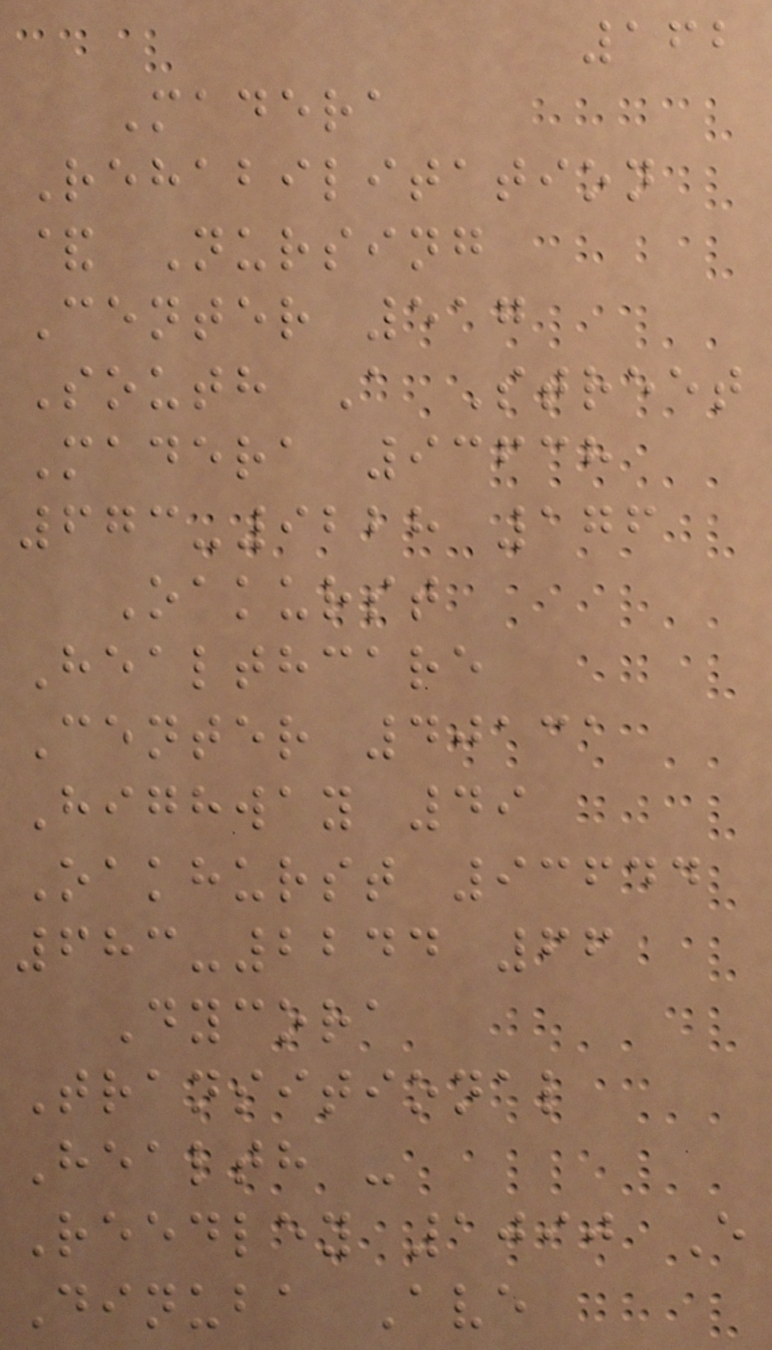162
Madera
Rehabilitation
& Nursing
Center 517
South A Street
Madera 93638
673-9228 176
Oakurst
Healthcare
Center 40131
Highway 49
Oakhurst 93644
683-2244 66
Dycora
Transitional
Health -
Reedley 1090 E
Dinuba Ave
